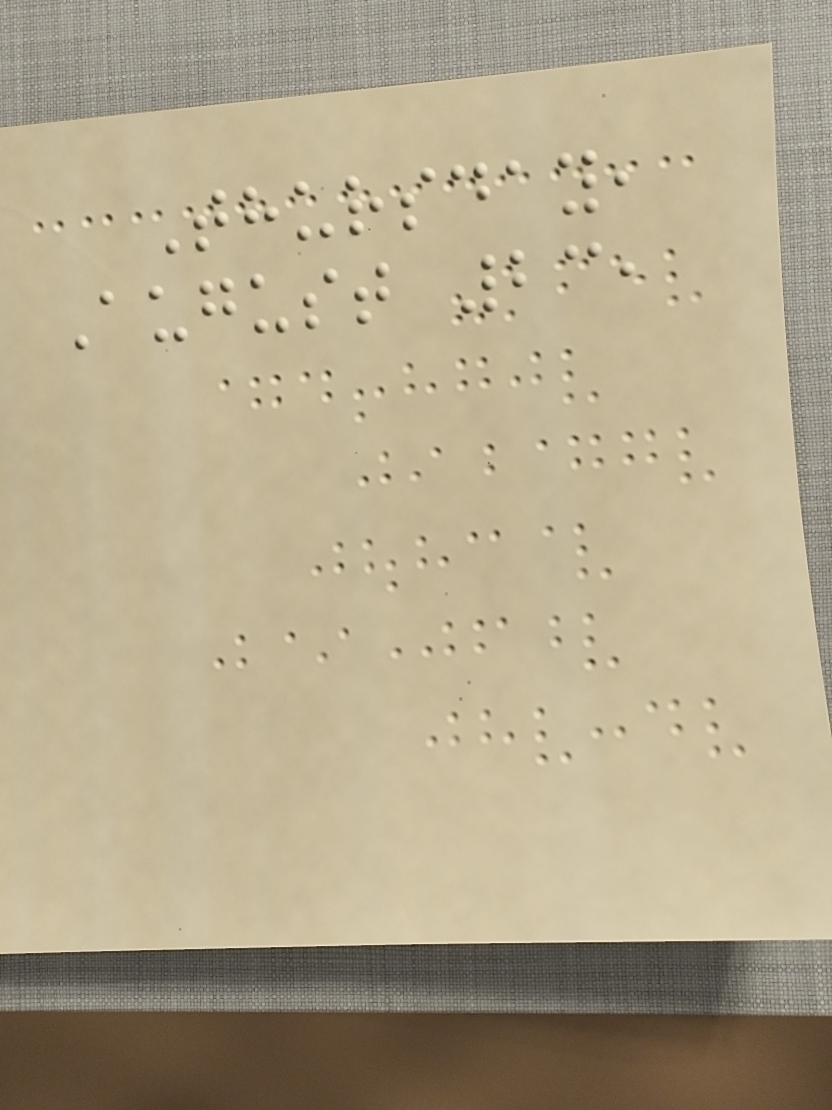Thursday,
August 23,
